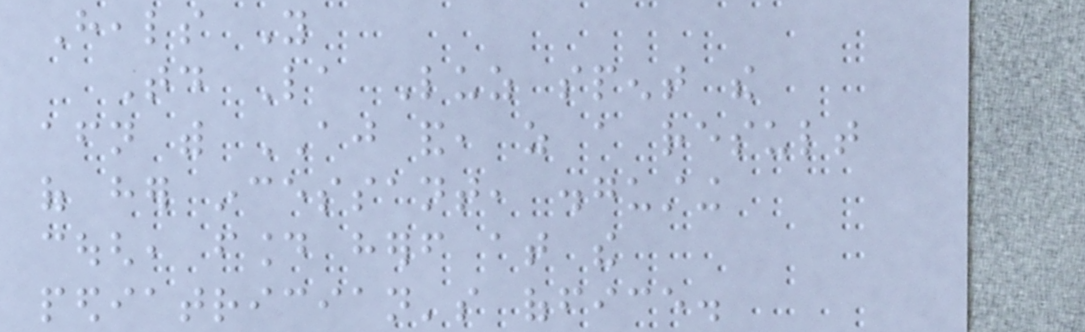Heals You
Today La Luz spent the
afternoon with AJ and, as a result
of her incessant, disgusting
cough, found herself at the
pediatrician's office.
